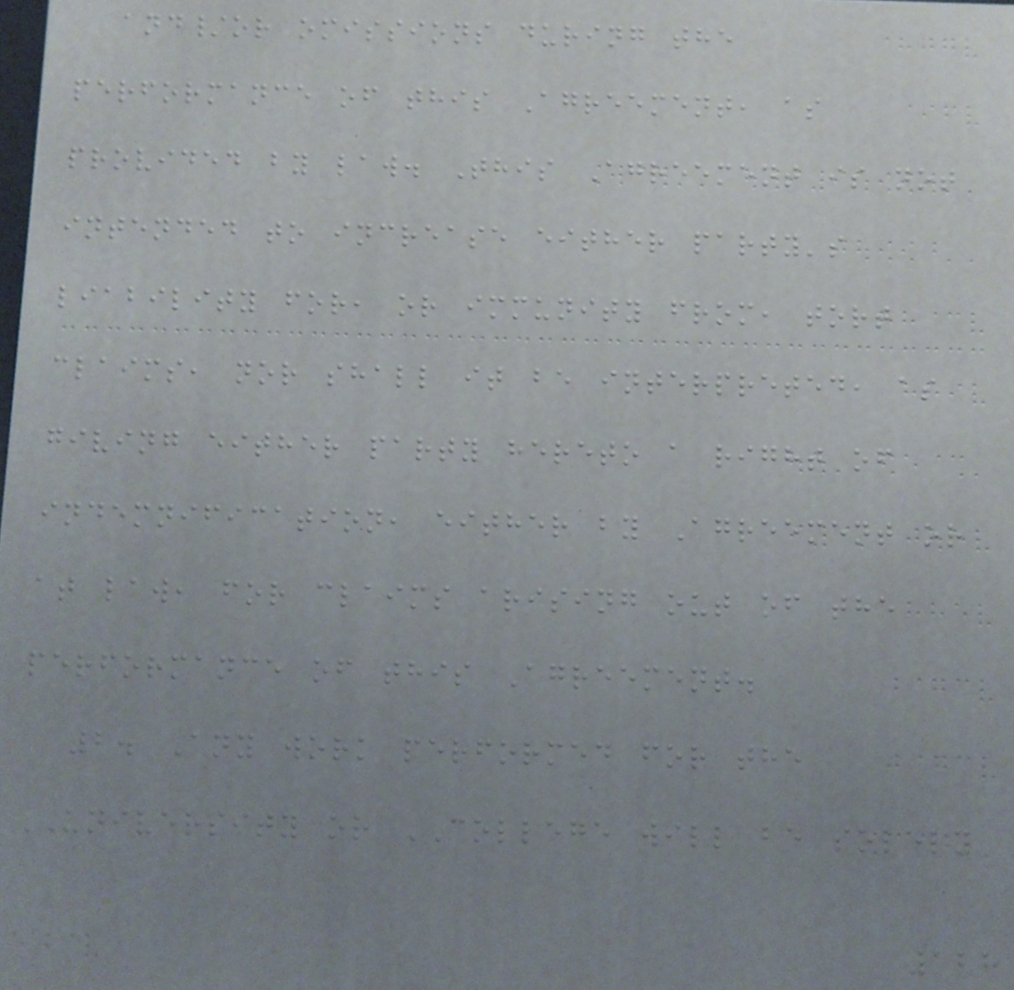and/or omissions during the
performance of this Agreement, as
provided by law. This Agreement is not
intended to increase either party's
liability for, or immunity from, tort
claims, nor shall it be interpreted, as
giving either party hereto a right of
indemnification, either by Agreement or
at law, for claims arising out of the
performance of this Agreement.
2. Any work performed for the
UNIVERSITY or COLLEGE will be solely
128
